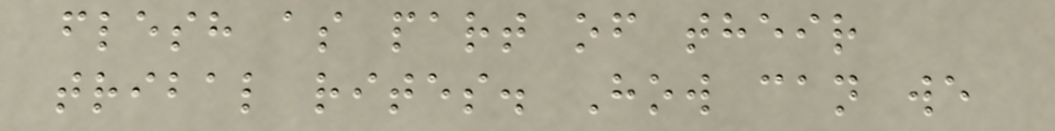flesh as part of their
tribal rites. How can we
